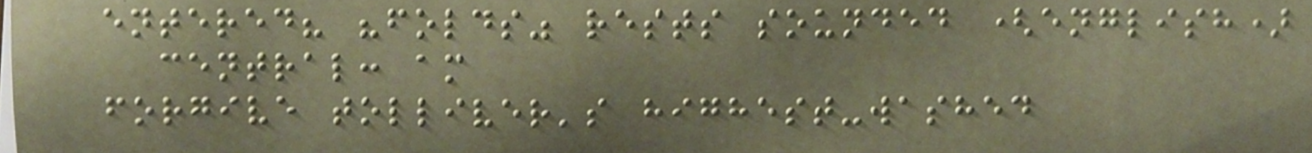entered? "folds" rests sounded (english)
central: am
forgive tolliver's highest-washed
